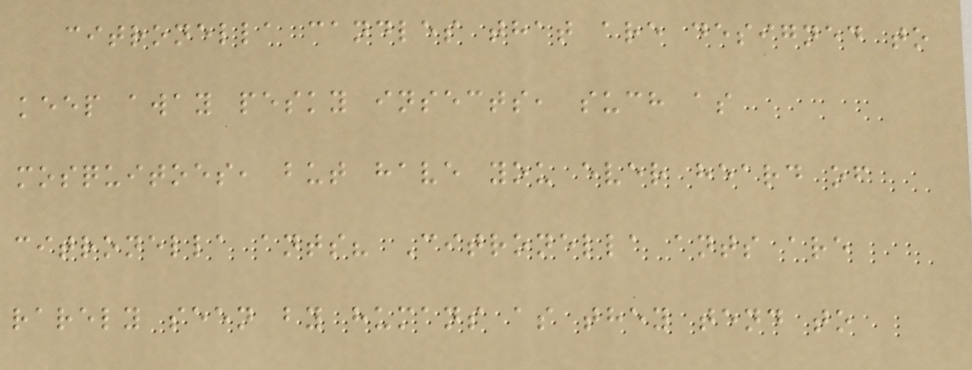citronella candles that are designed to
keep away pesky insects, such as
mosquitoes, but have you ever heard of
citronella ants? Citronella ants are
rarely seen by humans as they tend to
